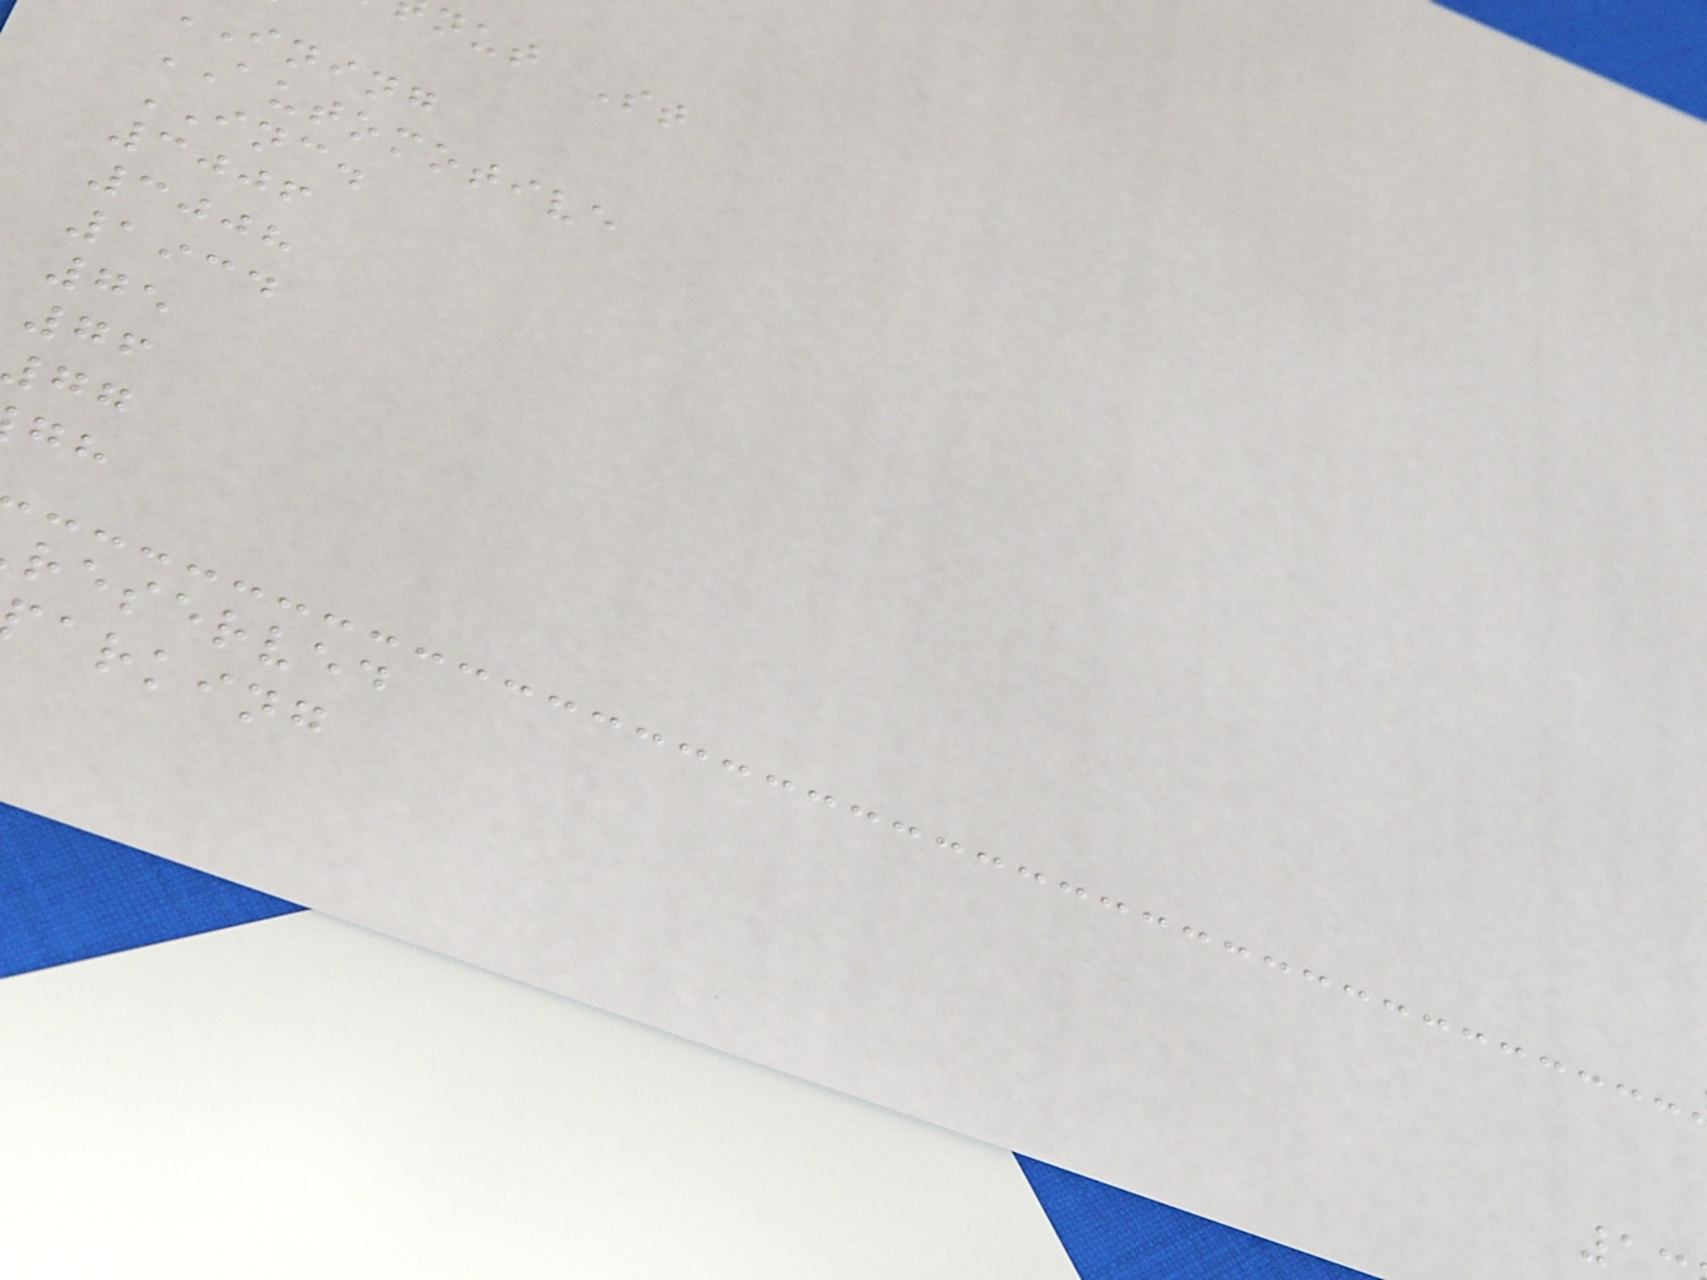nut St
ining
AUTOMOTIVE
INC.
3006
3008
1934
75
76
reserved
arking
